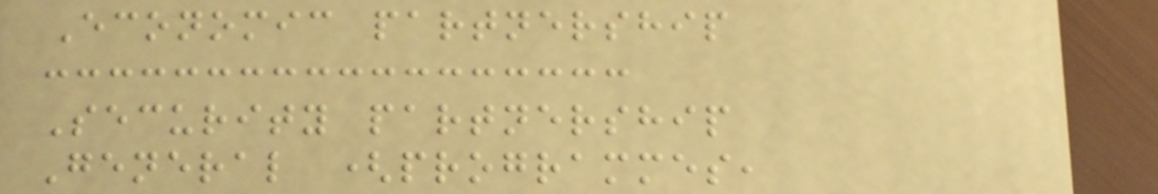Economic partnership
Security partnership
General (programmes,
